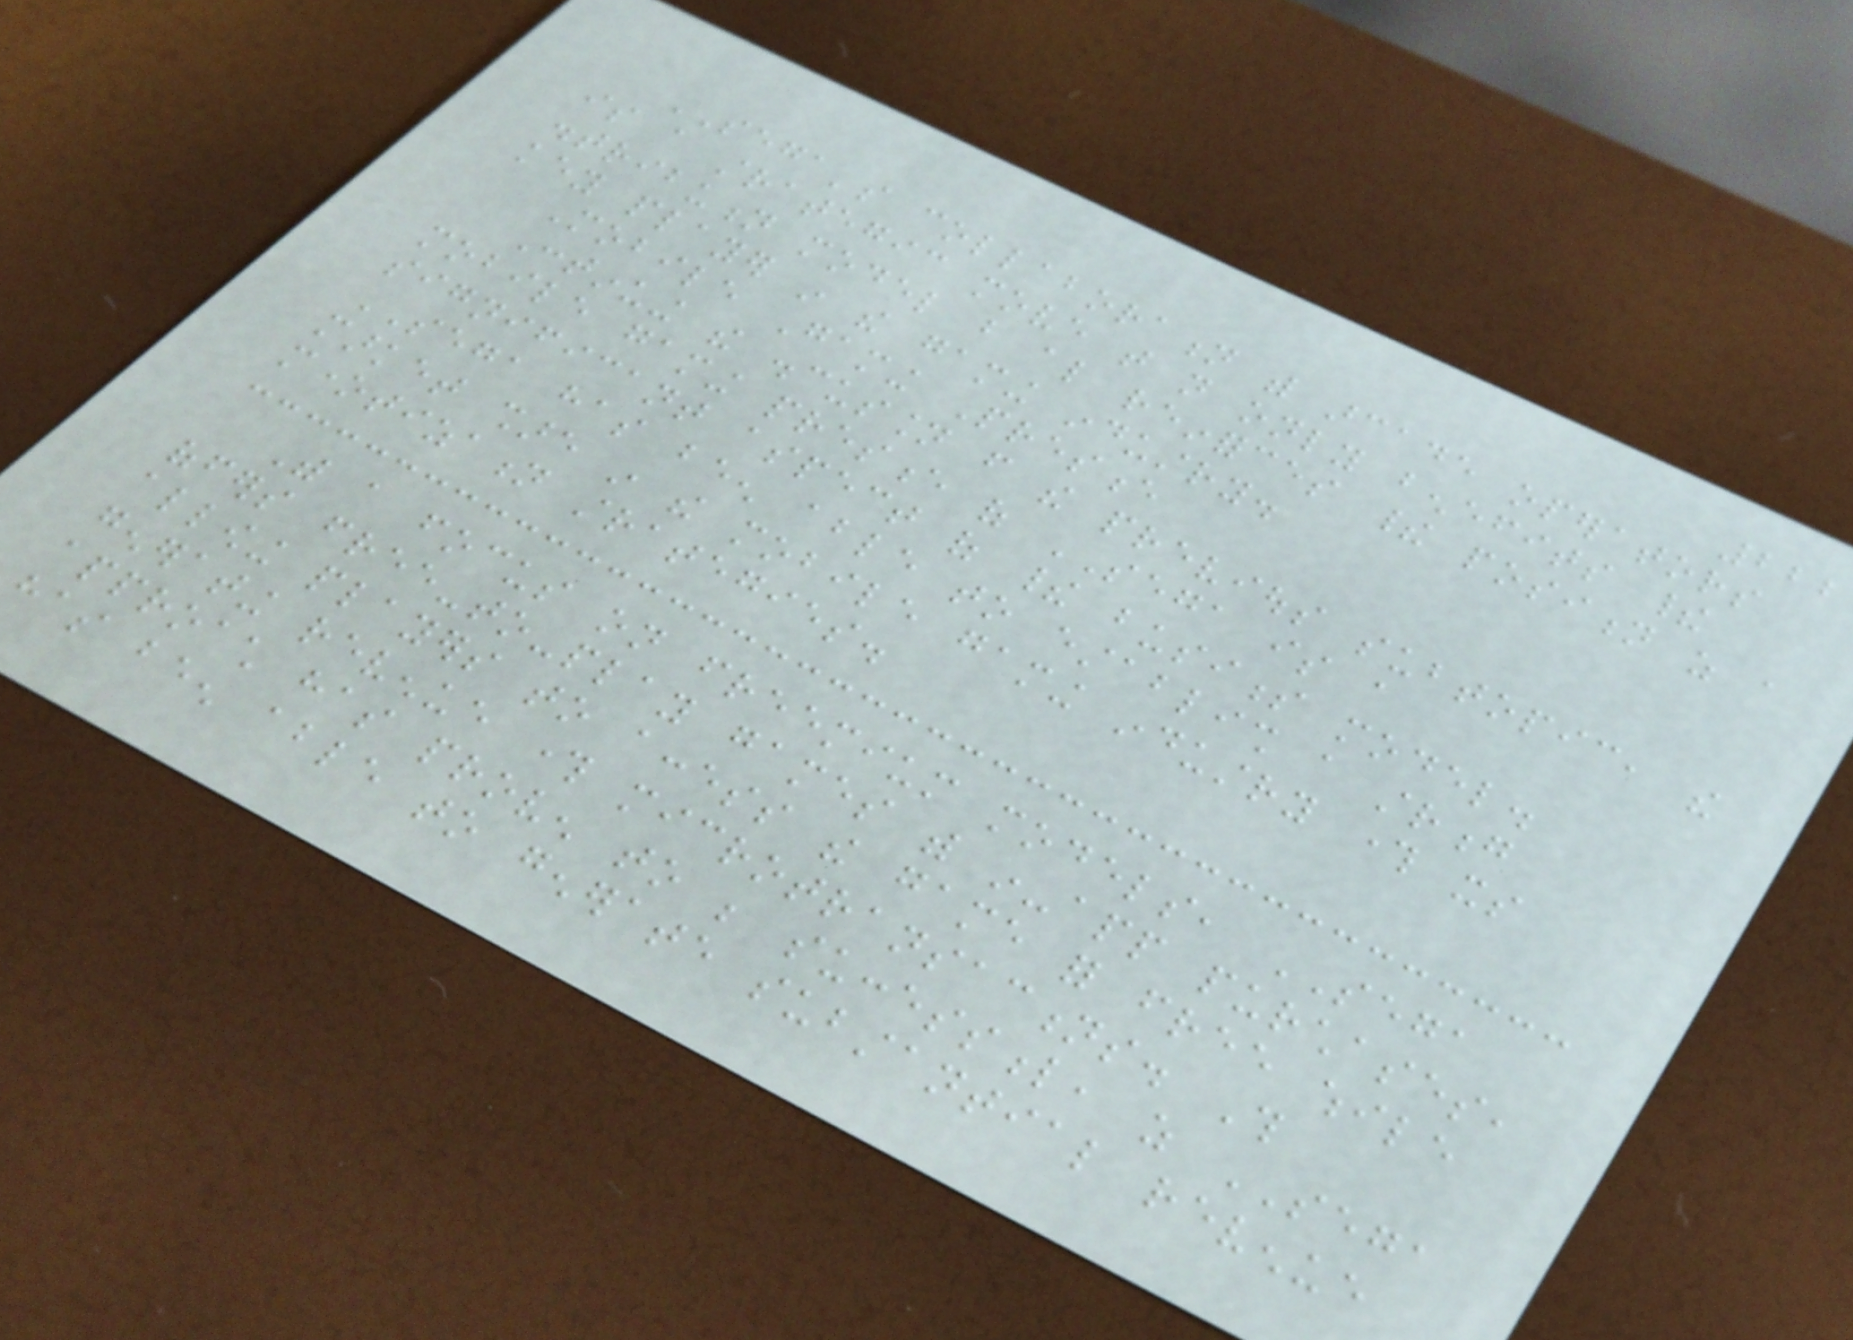222
SEGA's collaboration with arcade operators
is a strategic move that not only benefits their
distribution model but also reinforces their position as a
key player in the gaming industry.
Mobile Gaming Presence
Continuing the discussion from the previous subtopic, the
mobile gaming presence of SEGA is a
significant aspect of their business model.
SEGA has been able to establish a strong
market share in the mobile gaming industry through its
monetization strategies.
With a focus on freemium models, SEGA
offers free-to-play games with in-app purchases,
allowing players to access the game for free while
generating revenue through microtransactions. This
approach has proven to be successful, as SEGA
has been able to generate substantial revenue
